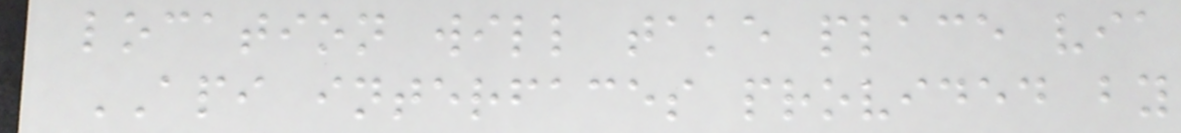location will take place via
API interfaces provided by
